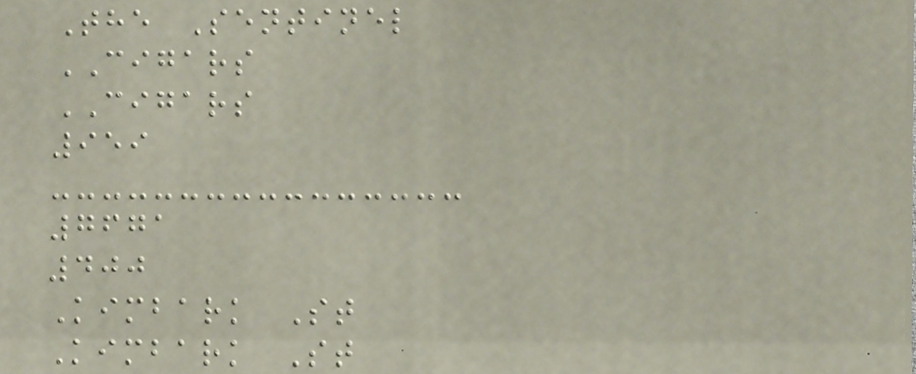The Sentinel
CIGARS
CIGARS
959
7671
400
Kimbark St
Kimbark St
